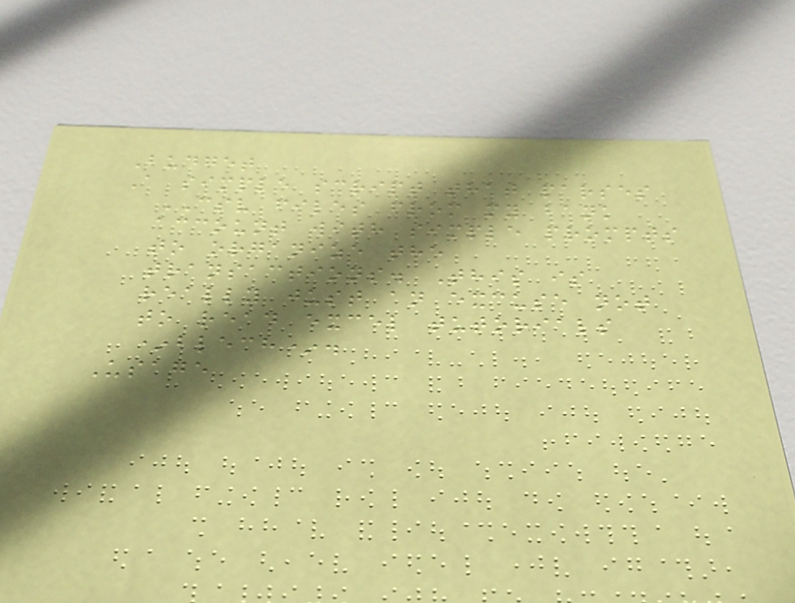Budget
A simple script that parses
CSV files from my bank
account with simple prompts
to organize the
transactions. This is
really just an excuse not
to read excel tutorials
*blech*.
Usage
